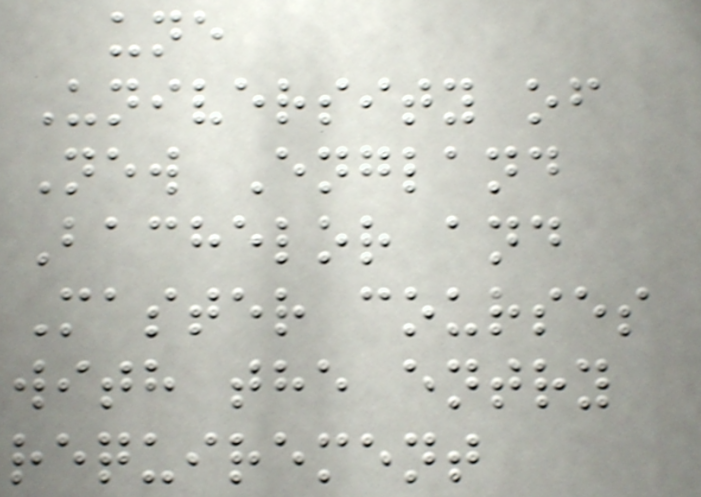une
University of
New England
Bachelor and
Master courses
with the entry
requirement
